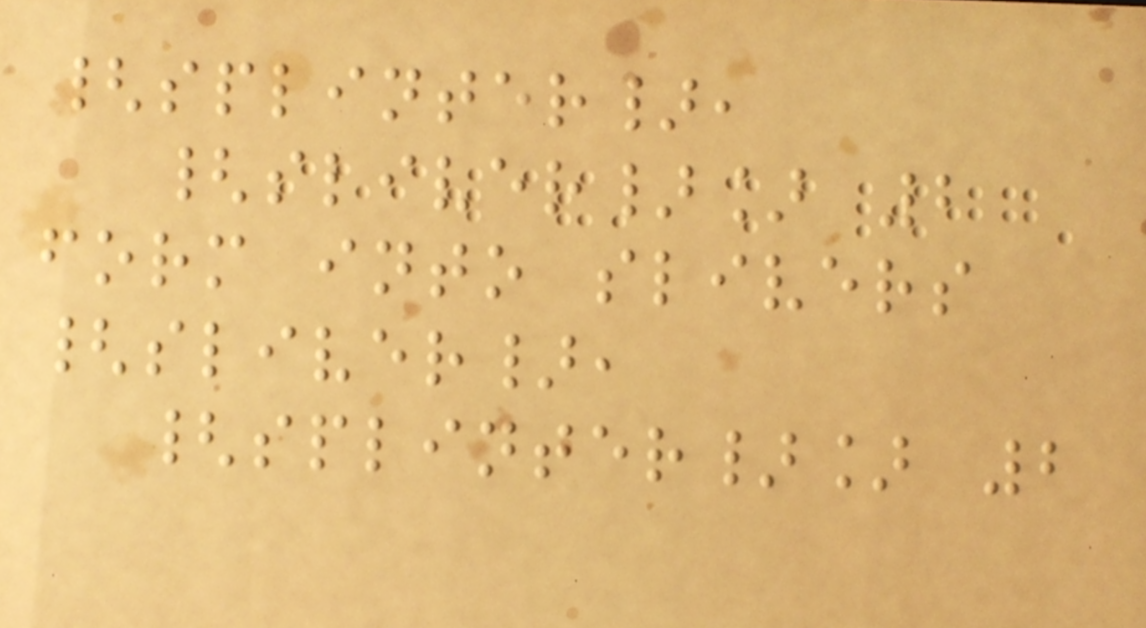{splinter},
{sliver}] 2
form into slivers
{sliver},
{splinter}] 2
